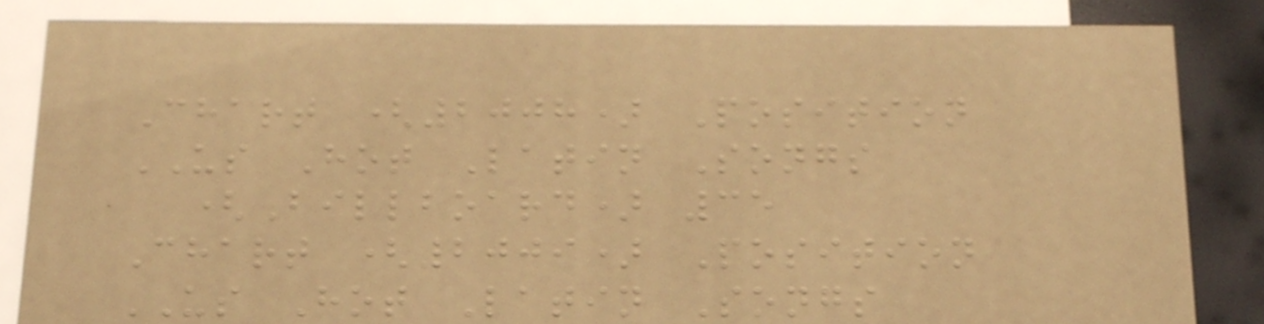Chart (2008) Position
US Hot Latin Songs
(Billboard) 35
Chart (2009) Position
US Hot Latin Songs
